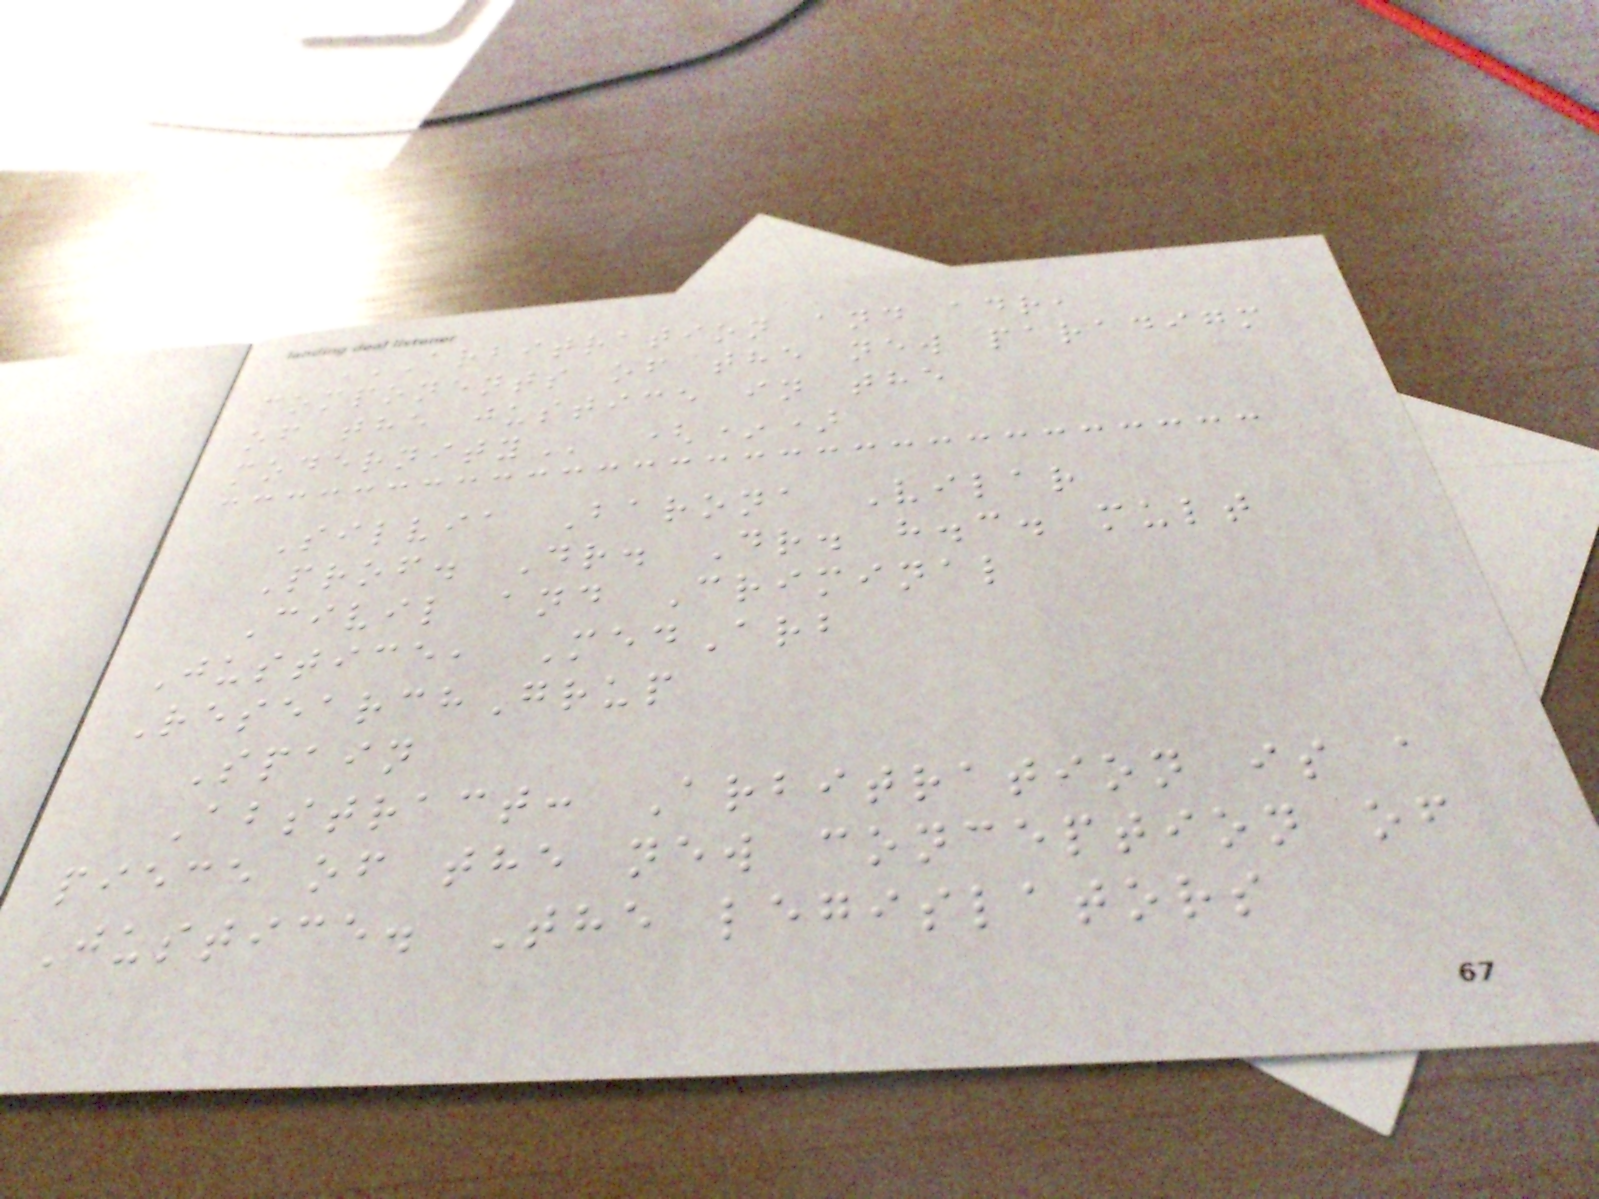ARBITRATION AND ADR,
COMPONENTS OF THE NEW PARADIGM
OF THE JUSTICE IN THE
MODERNITY (*)
Silvia Barona Vilar
Prof. Dr. Dr. h.c. mult
Civil and Criminal
Justice, MedArb
ResearchGrup
Spain
Abstract: Arbitration is a
piece of the new conception of
Justice. The legislators
